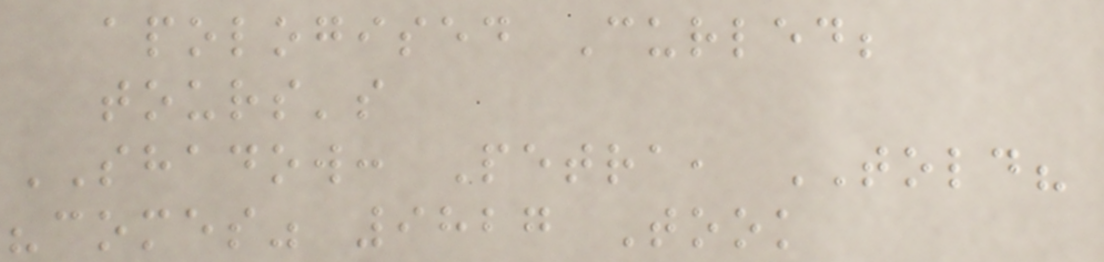apologised Curled;
tours's
SHADOW: Petra, TOLD?
"comes" 9827 Took
